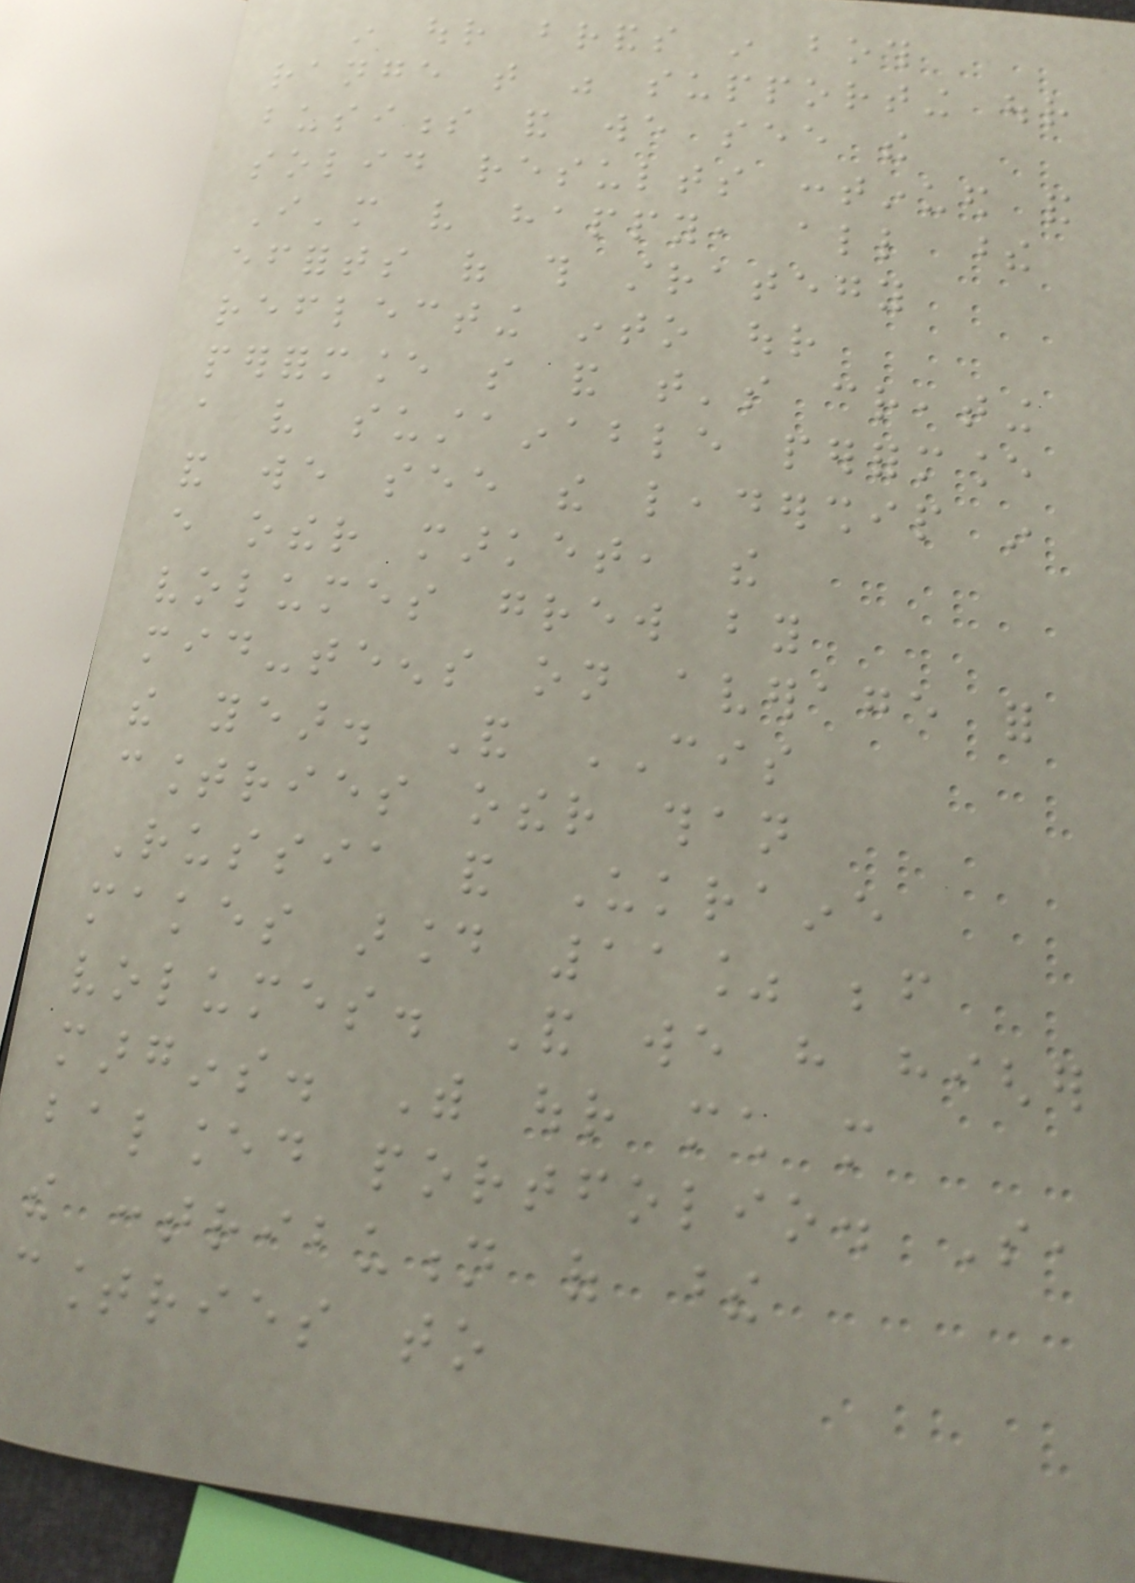in our brands in both
range that was supporting our
business and we see the
solid results continued and
I'm very happy, all these
efforts of this strategy
reflecting into our
performance so and that's creating
a very sustainable performance
and we see the leadership in
every other market, the
volumes grew by
mid-teens on average for
the year. And CIS
countries other than
Russia and Ukraine
makes around 11% before
volumes. And we have higher
margins. With our much more
balanced portfolio. So,
the contribution of these
countries to
